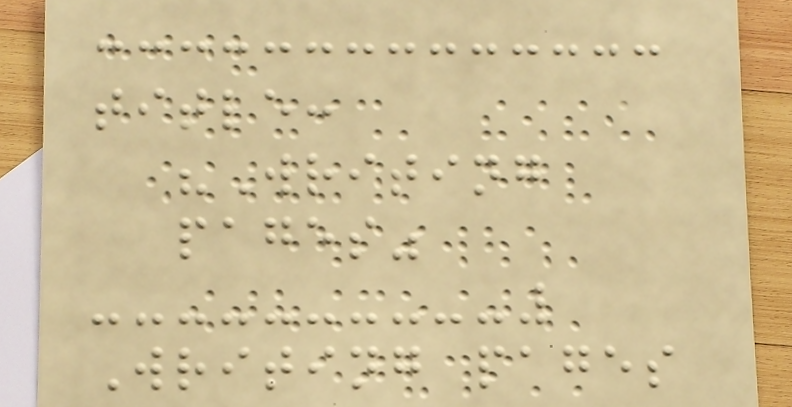title:
"Writing
pages"
Writing pages
